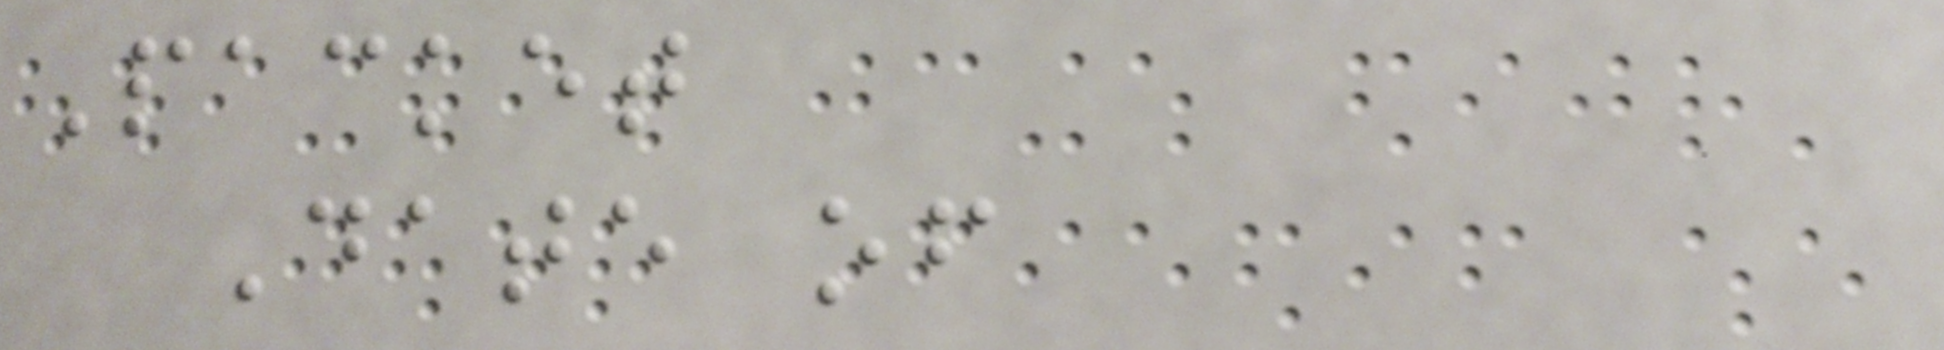Packet
Date of
